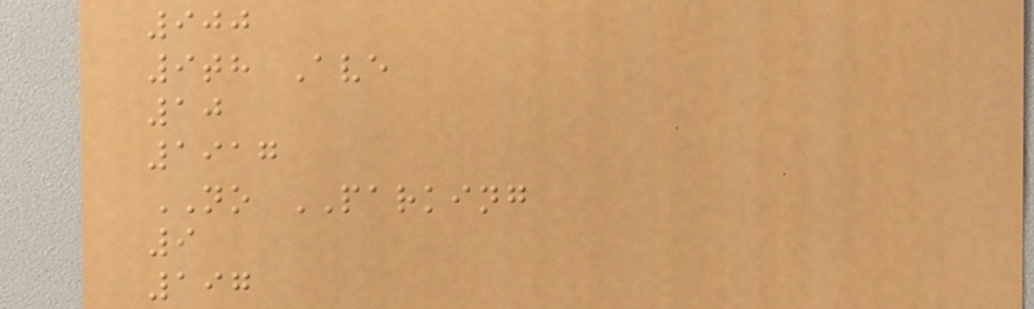900
9th Ave
10
1917
NO PARKING
9
197
